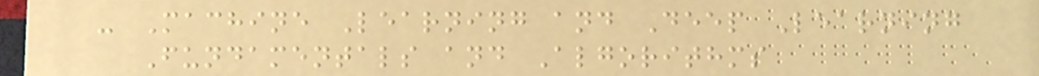- Machine Learning and Deep Learning
Fundamentals and Algorithms
